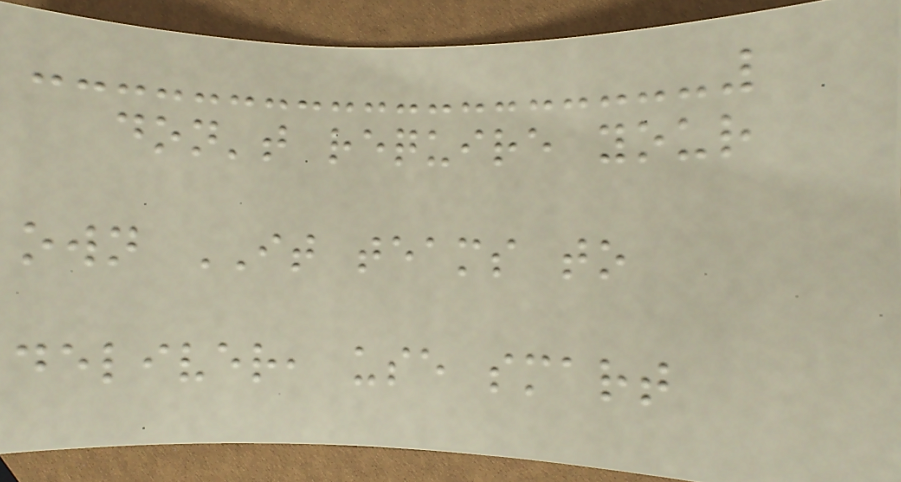don't require your
own IT teams to
deliver, use smart
